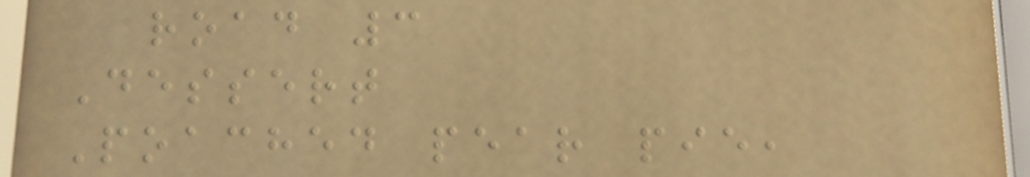road 3
Dessert
Poached pear pie,
